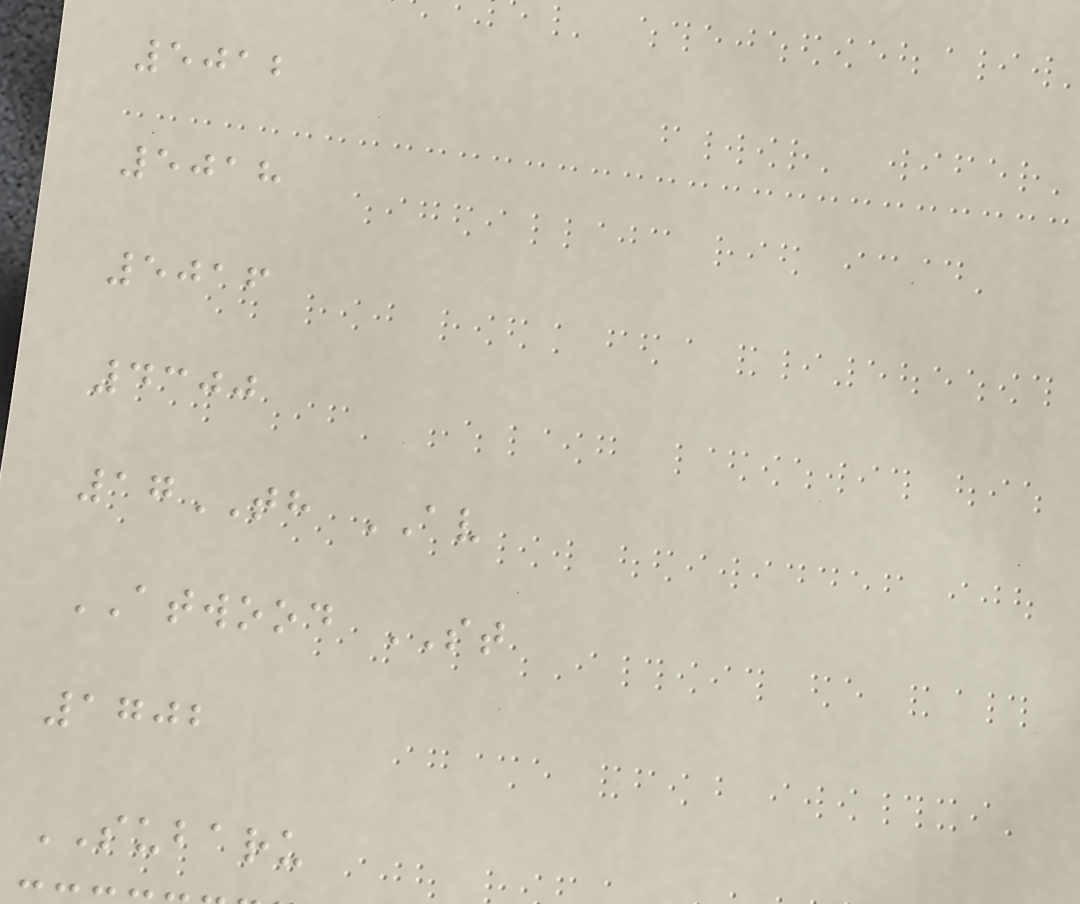5012
5018
5016
4300
17TH AV
ATWOOD ST
1702
SUBARU
